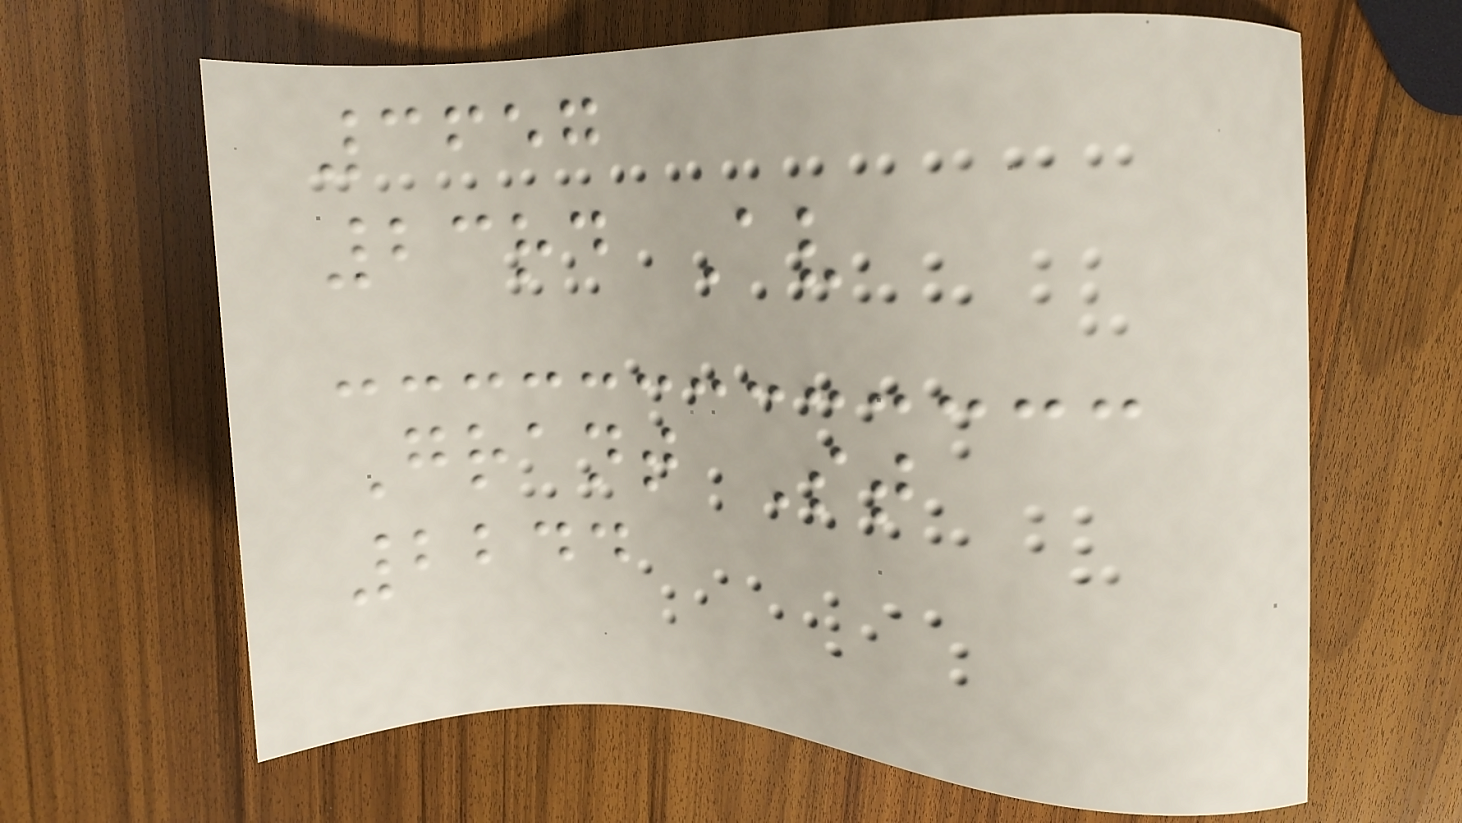3657
23rd Av
Grant St
2244
